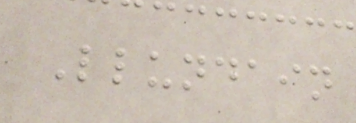Llundain
